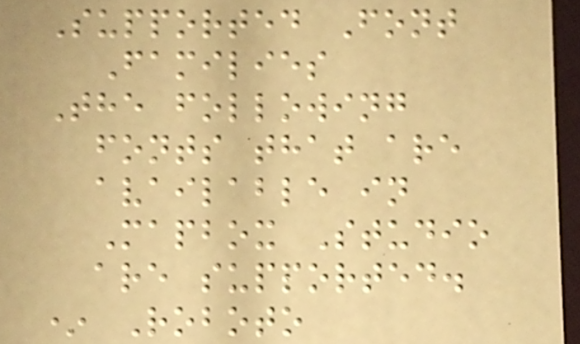Supported Font
Families
The following
fonts that are
available in
Mapbox Studio
are supported.
* Roboto
